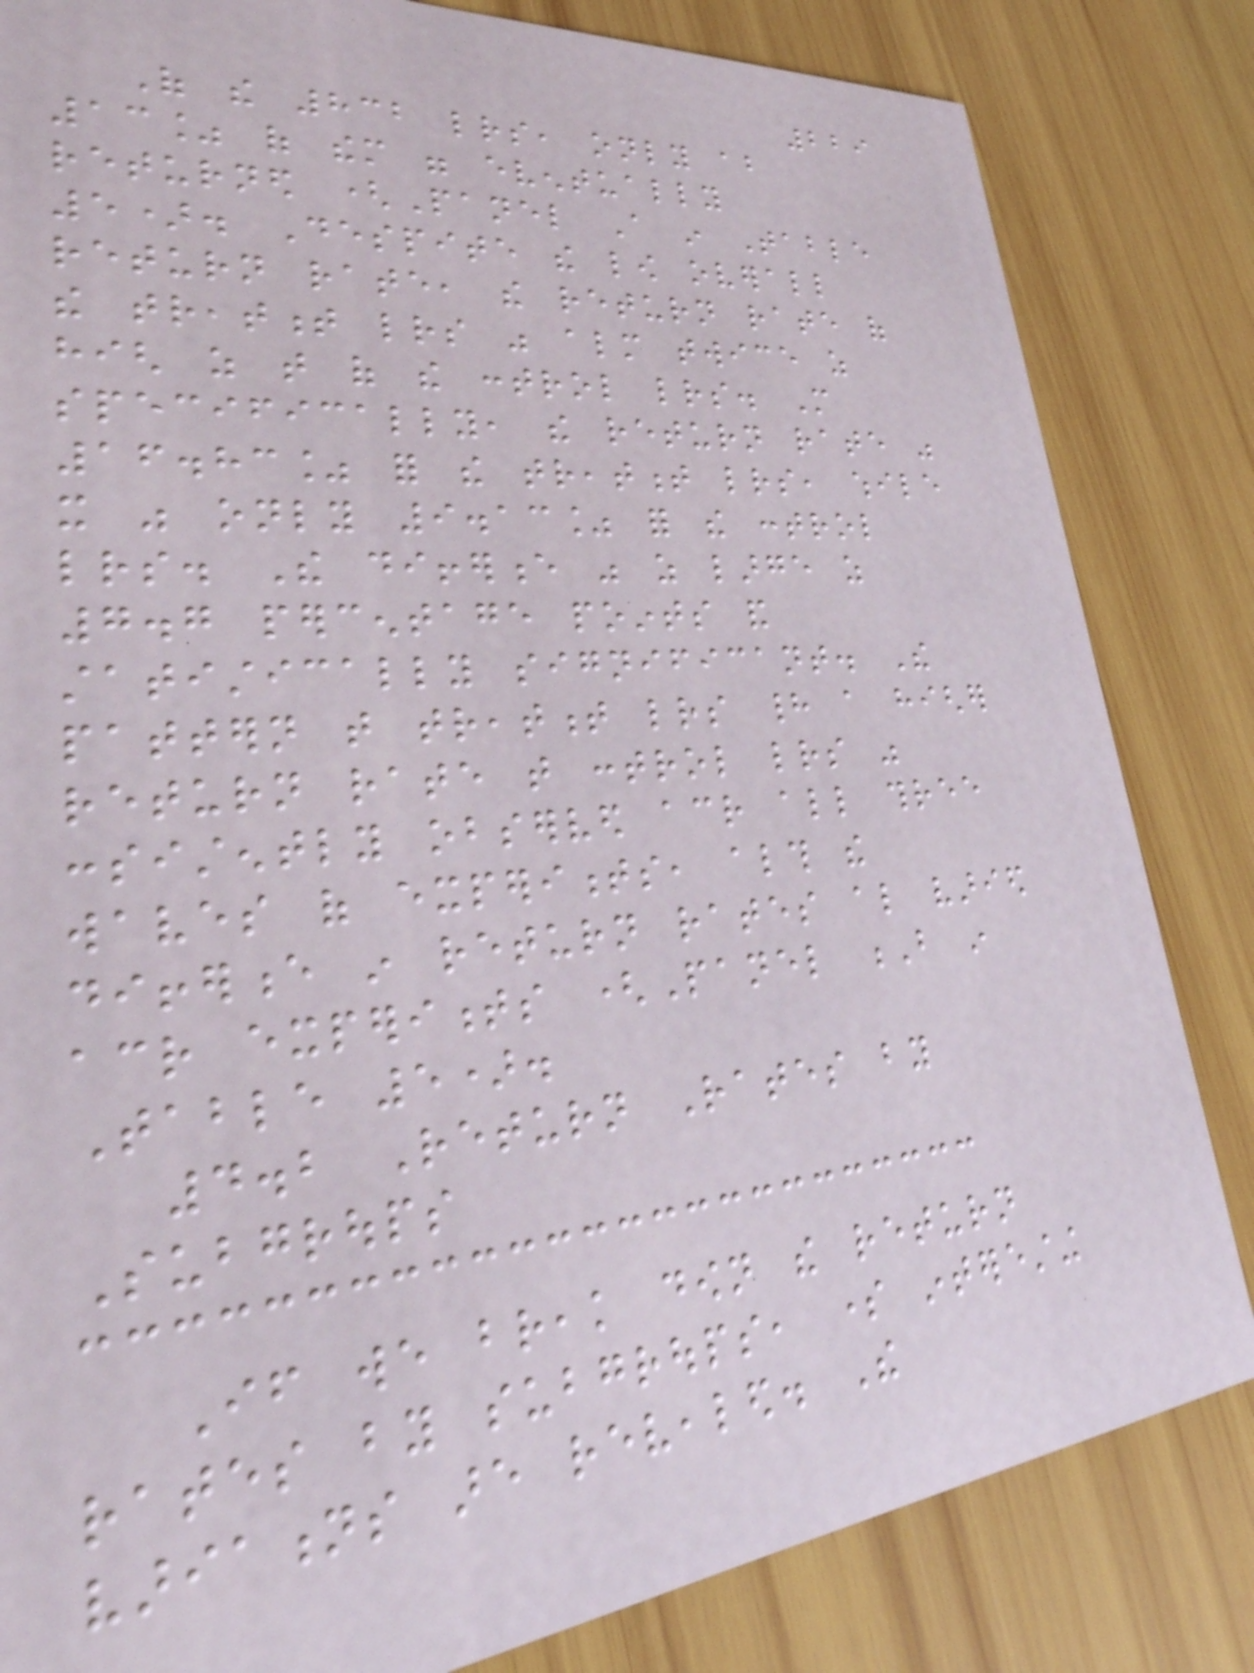229
Of the 832 letters, only about
13% of them were eventually
returned (Panel A in Table
5). Despite the low overall
return rate, the return rate of
the treatment letters was almost twice as
high as that of the control letters. More
specifically, the return rate was
16.83% for the treatment letters, while
it was only 9.13% for the control
letters. The difference was as large as
7.7 percentage points and
statistically significant. The
pattern that treatment letters had a higher
return rate that control letters was
consistently observed across all three
waves of experiments, although the
difference in return rates also varied
across experiments (Panel B in
Table 5).
4.2 Return Rates by
Subgroups
If we break down the return
rates by subgroups, some interesting
variations are revealed. The
